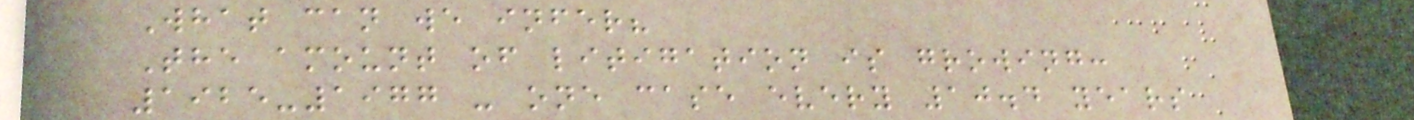What can we infer?
The amount of litigation is growing:
1925-1977 - one case every 10.4 years
